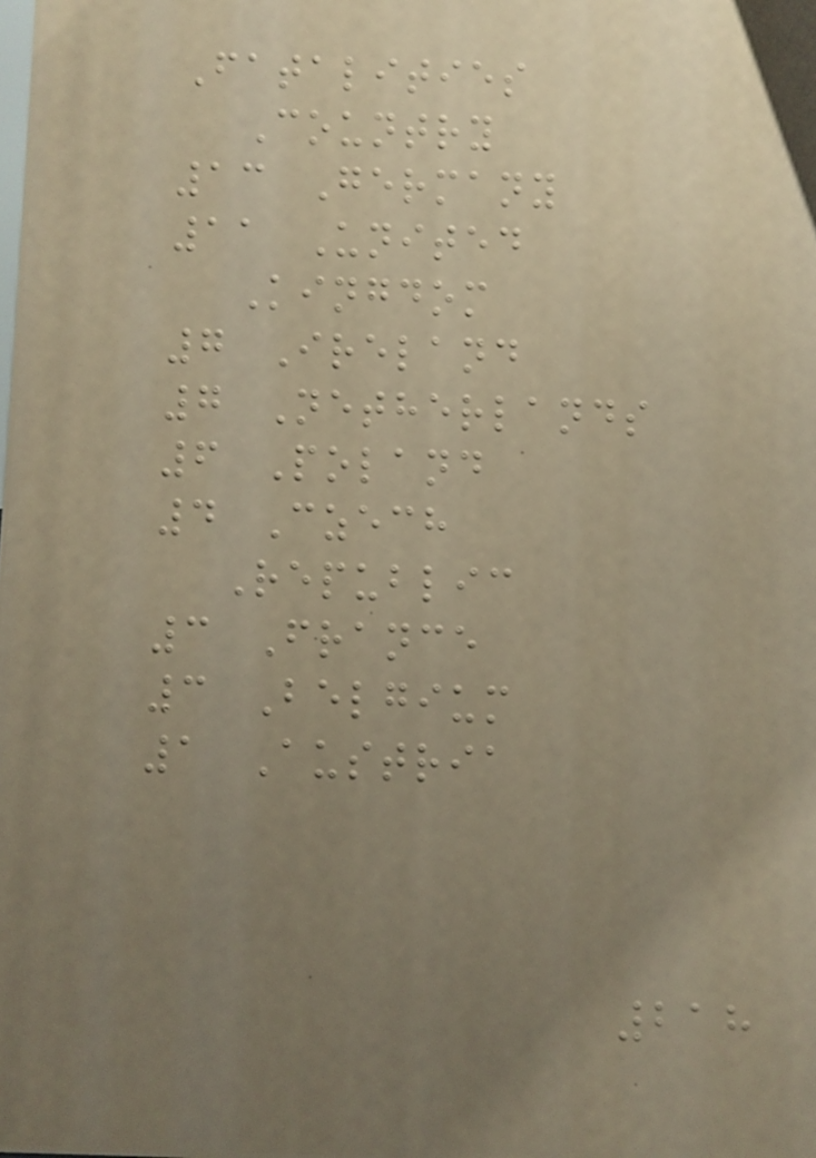Fatalities
Country
13 Germany
11 United
Kingdom
7 Ireland
7 Netherlands
6 Poland
4 Czech
Republic
3 France
3 Belgium
1 Austria
218
